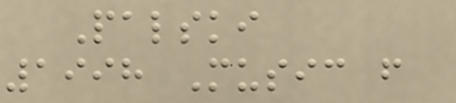Palski
1998 Music from
